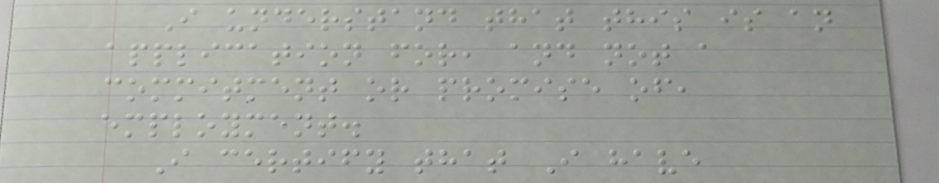I understand that this is an
application for, and not a
commitment or promise of,
employment.
I certify that I have
